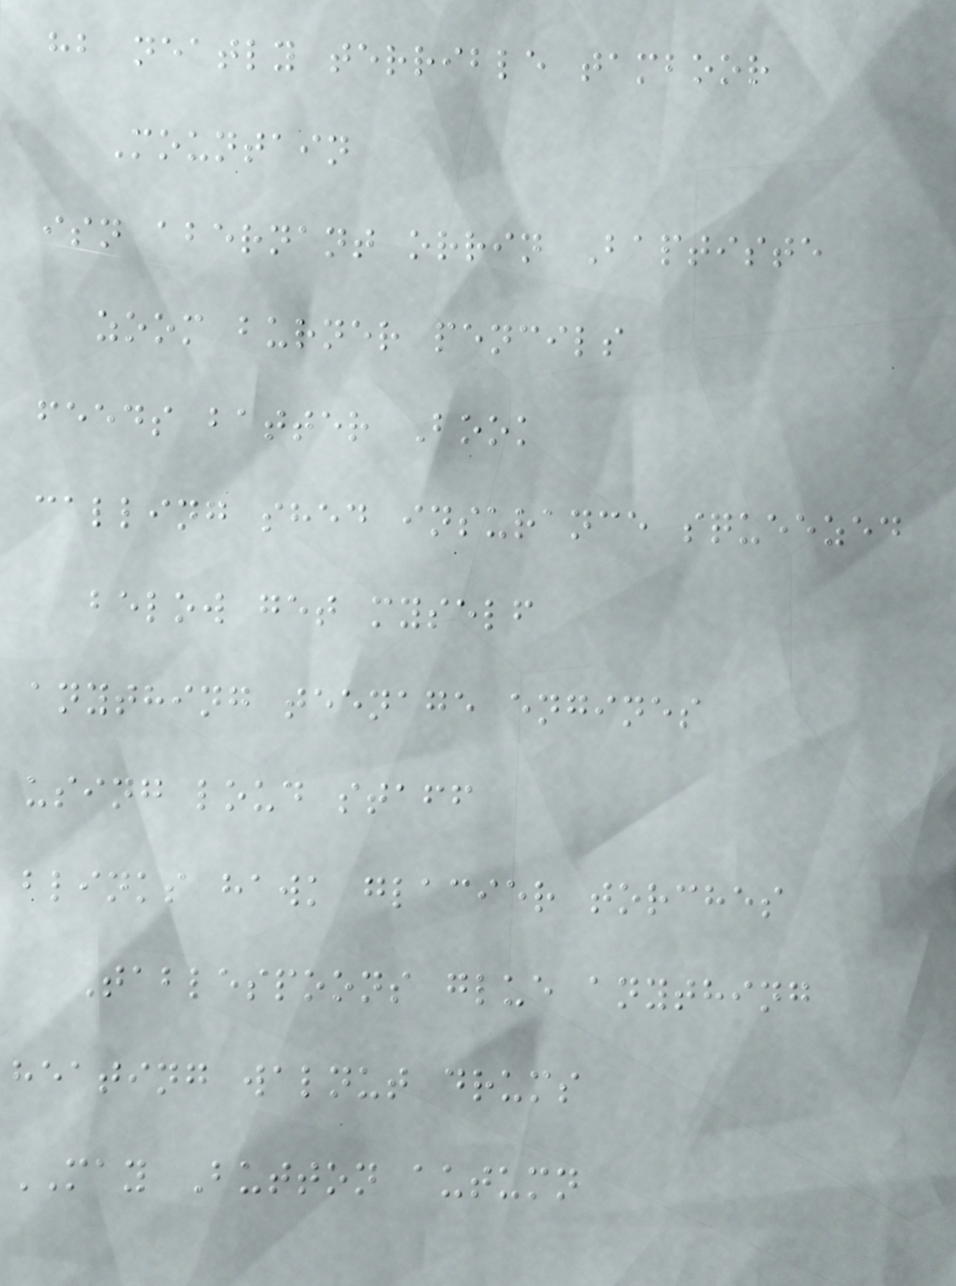hb neatly terrible tamboor
Mountain
isn abernant orrin Baptiste
zoom burner pencils
feeds batter Book
calling shed insurance squeezed
below get myself
anything teenage engines
using loud staff
blinks hawk glacier torches
Tablespoons glue anything
heating walnut drums
MAY Button autumn
